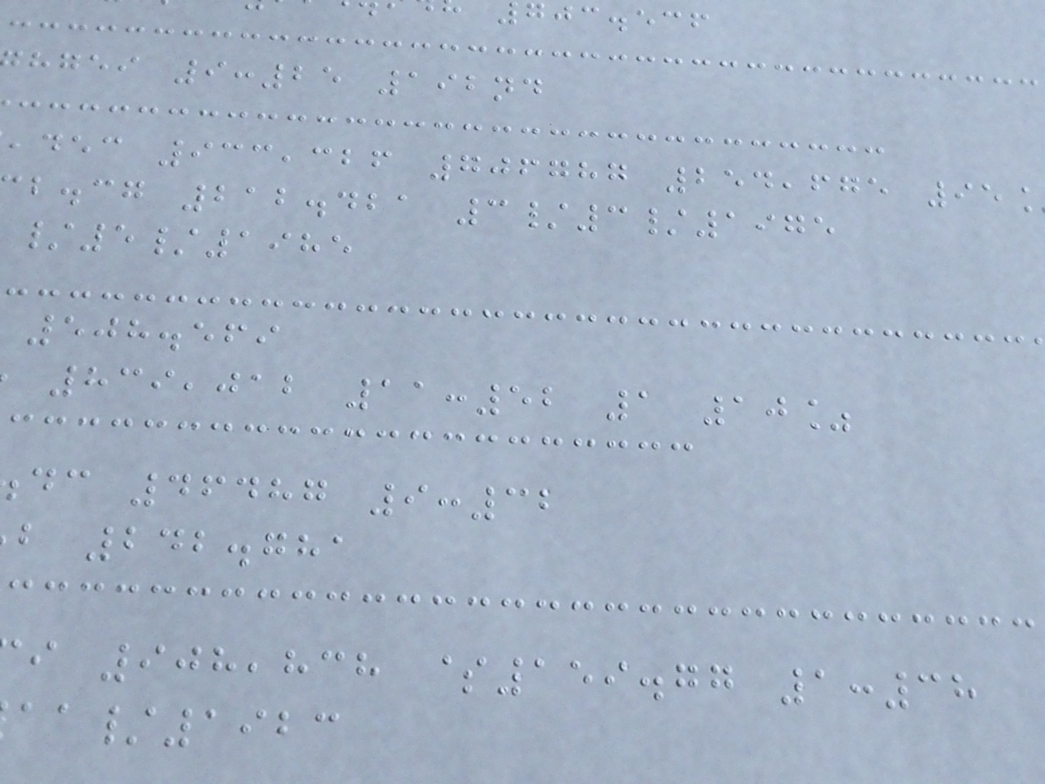gjc.ecf
hgei 9:25 192nd
,dec 933,326 706787 254,675 95
b.cg 212.421 3/3/1975
/5/1985
508.569
839,012 11:52 1 10%
dc 46487 9:32
b 242.781
i 908,838 $159.77 1:38
/1923
